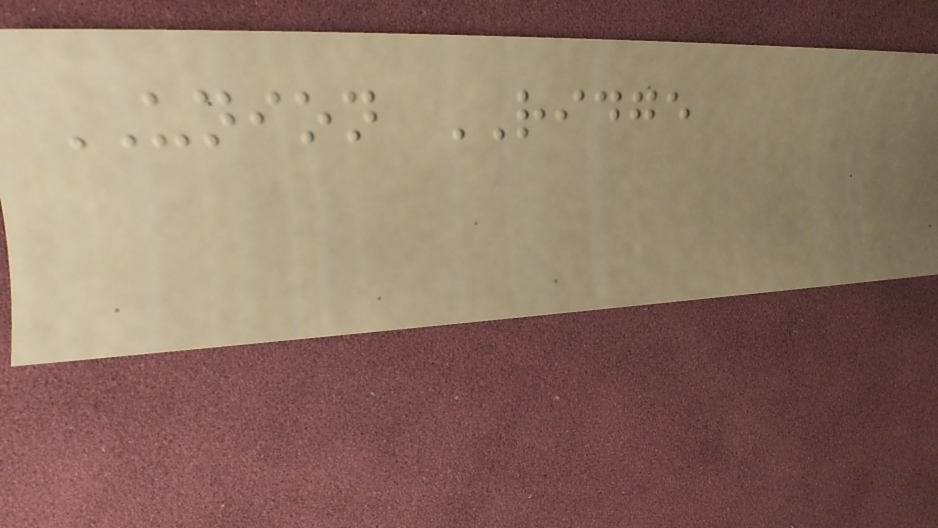UNION RIDGE
